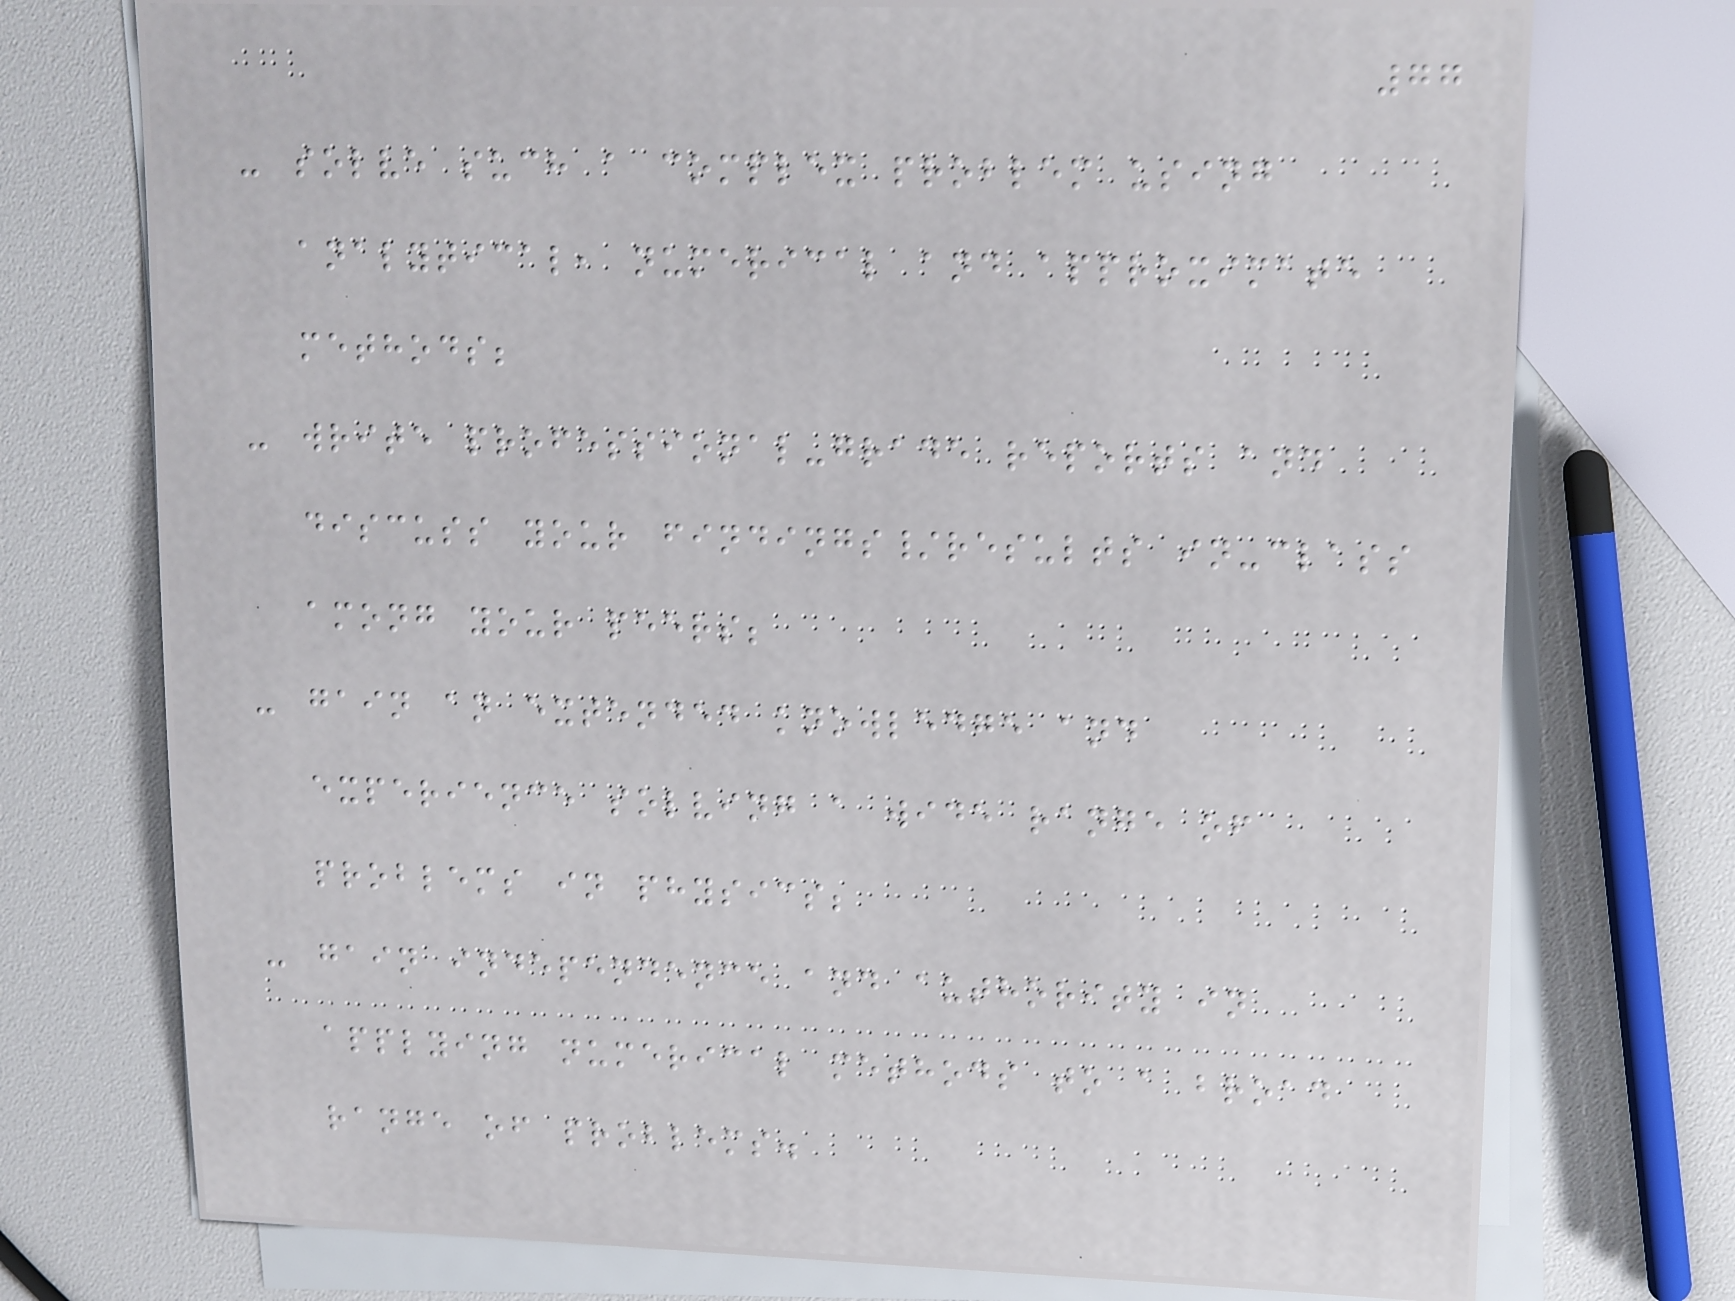77
- solve such a complex problem using
analytical, numerical and approximate
methods;
- write professional-grade reports and
discuss your findings/results in-class
among your peers;
- gain an extended knowledge and
experience solving a wide range of
problems in physics;
- gain independence and authority in
applying numerical methods to a broad
range of problems.
